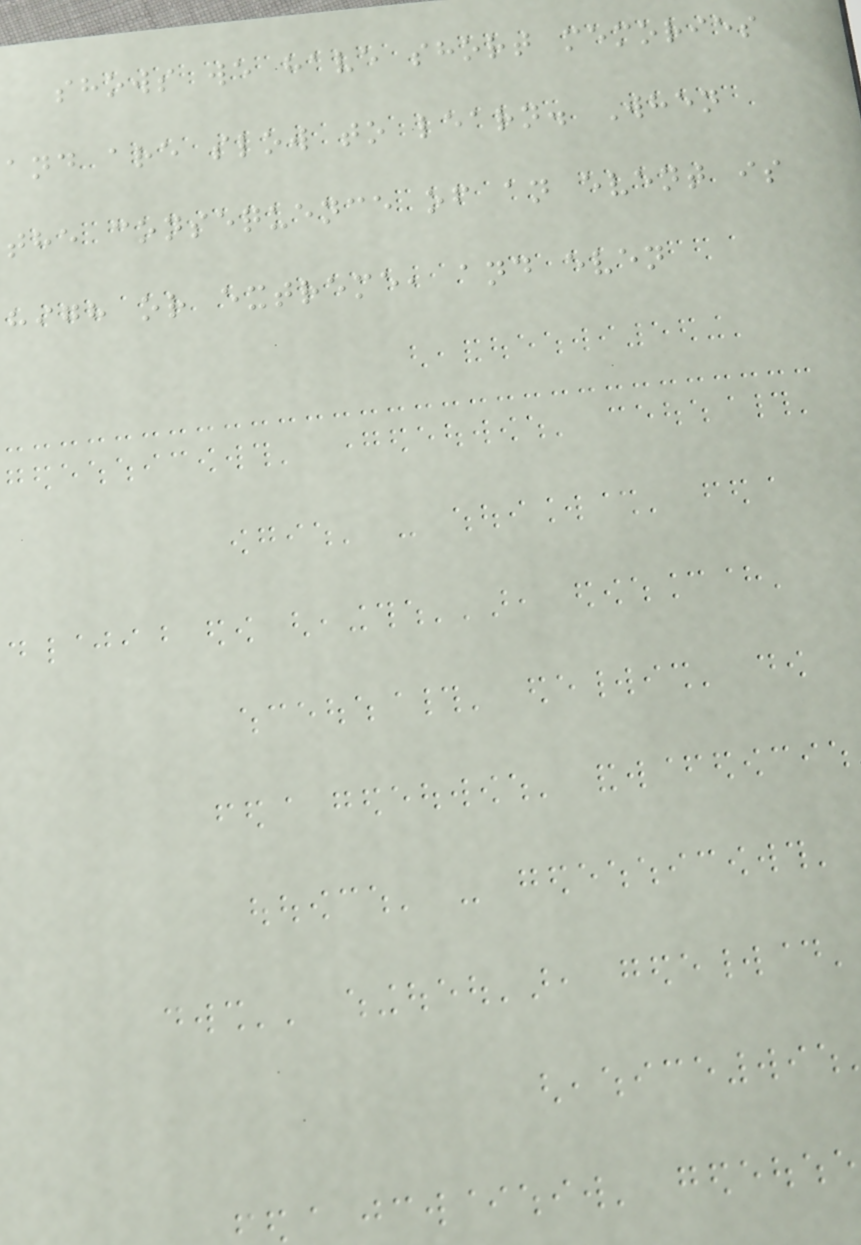shows we have short memories
and are slow to learn. When
the consequence of an event is
high or extreme, and even
